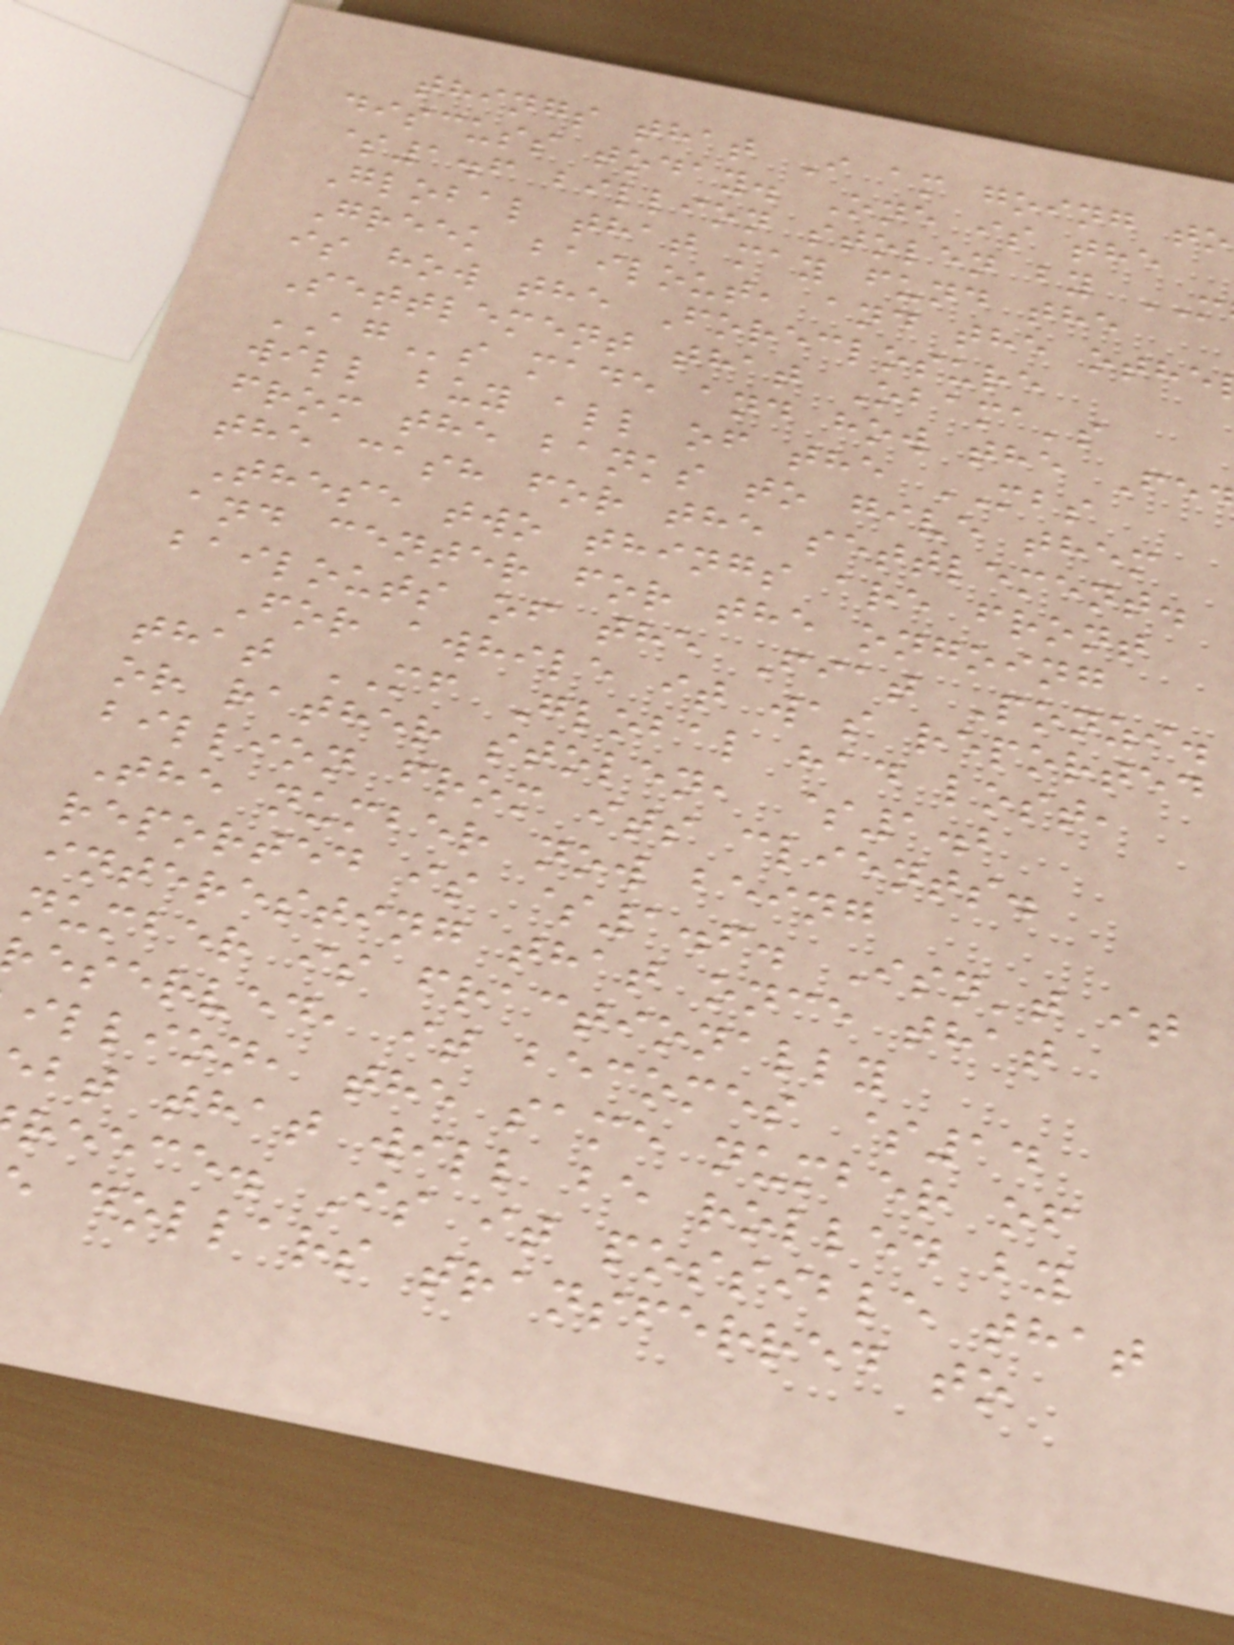things that I am going to
discuss today. One is the
$1.6 billion stolen by
Global that may fund the
Greek bailout, and the othe
is how the Foreclosure
Settlement that Obama's
AGs made and how the Fe
will buy all of the MBS
from the banks to give them
the cash for the settlement.
These two things are front
and center for the ongoing
bailouts of the Fiat Ponzi.
For awhile it was reported
that MF Global had lost,
or rather stolen, $1.2
billion from its clients.
The number now being
reported is $1.6. Isn't it
interesting that once that
number is fractionally
eserved, it becomes $14
illion, the same number of
bt that will be rolled by
reece. Is it possible that
dollars transferred to
